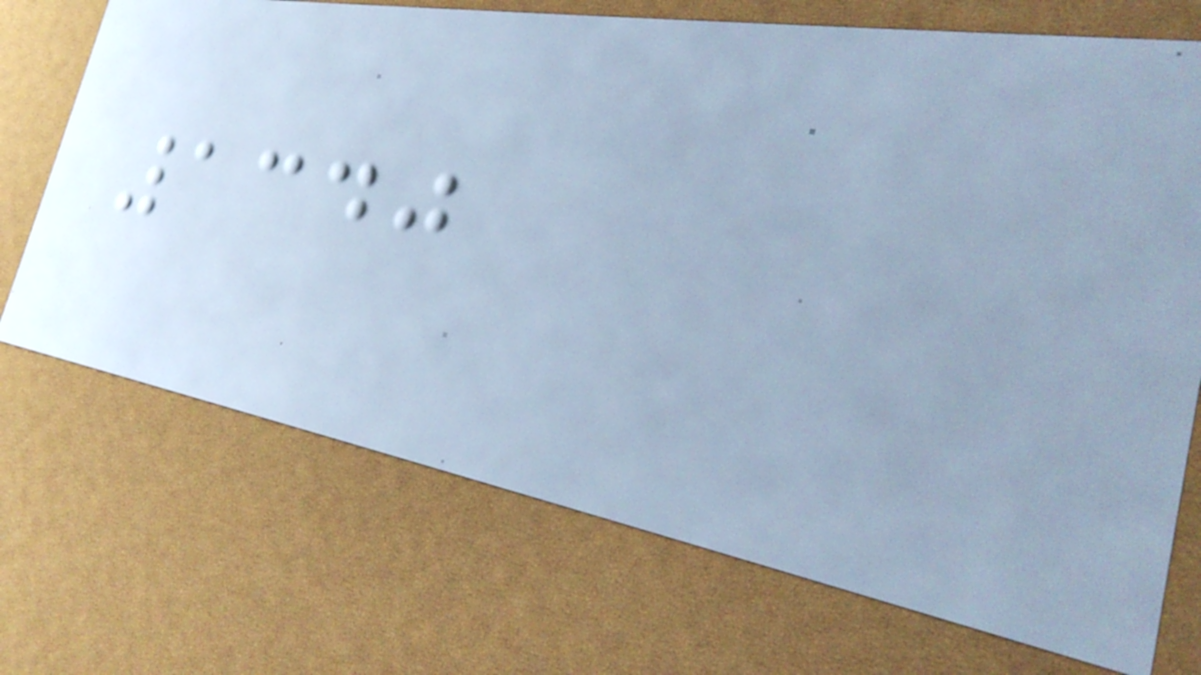1340
